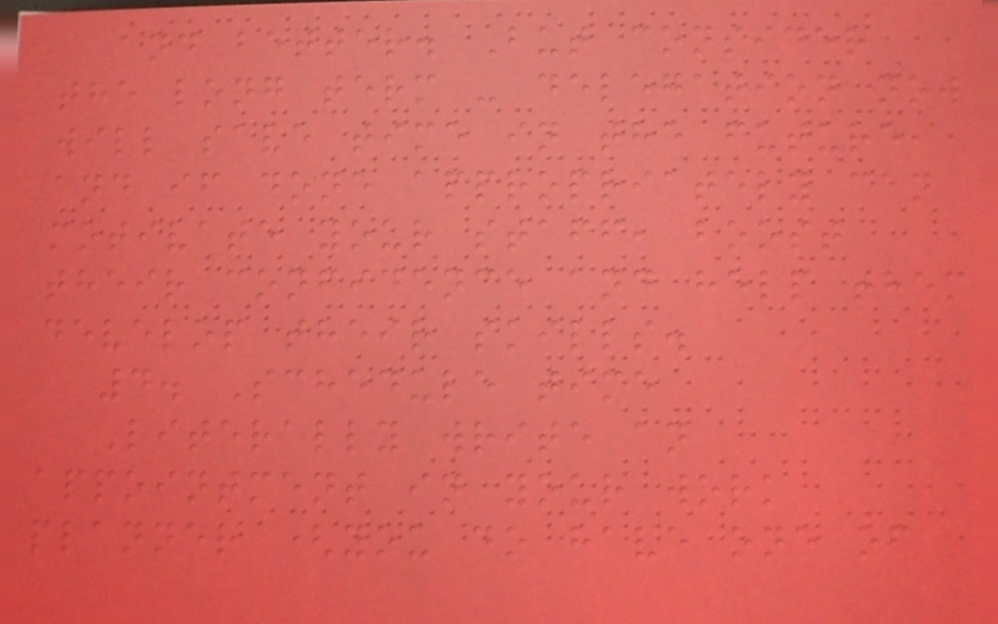and better. But consider
the long term - delegation now
will save time in the future,
and if done appropriately can
motivate your staff, boost
their confidence and help them
develop their skills.
4. Schedule time
Literally write an
appointment in your work
planner (you do have one of
